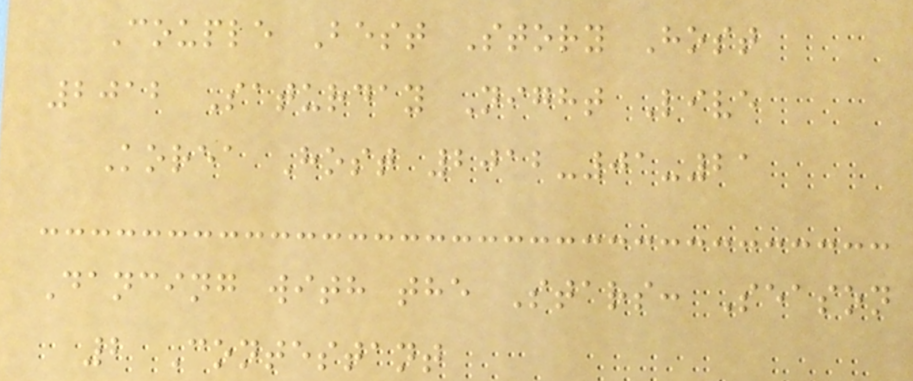Couple Best Story Host
2012 Saturday Night Live
Korea Host 2012-01-21
Dancing with the Stars: Season
2 Contestant
